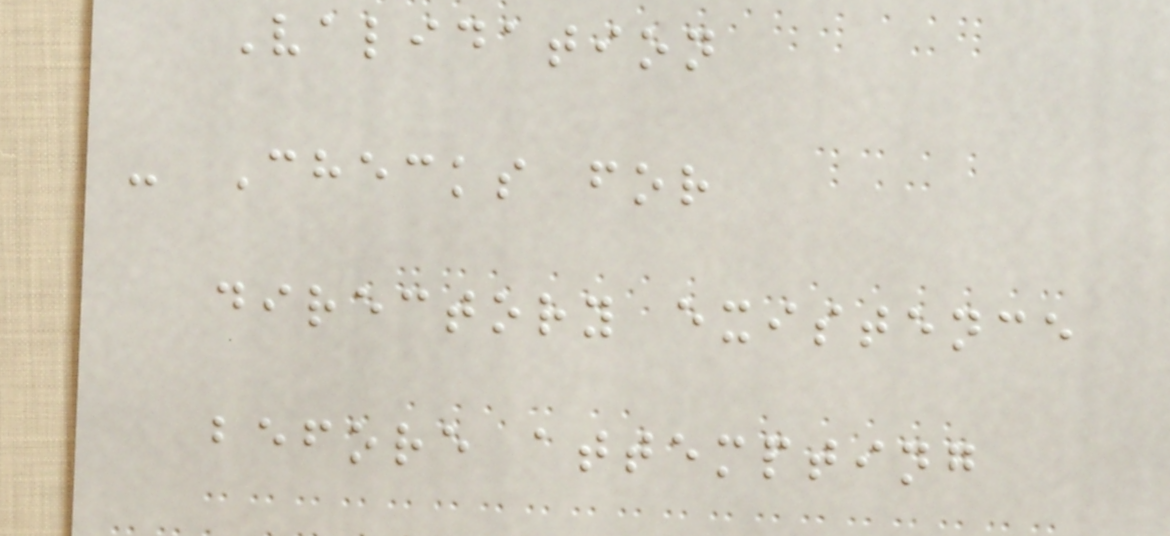Validation
- Checks for
directory existence
before attempting
